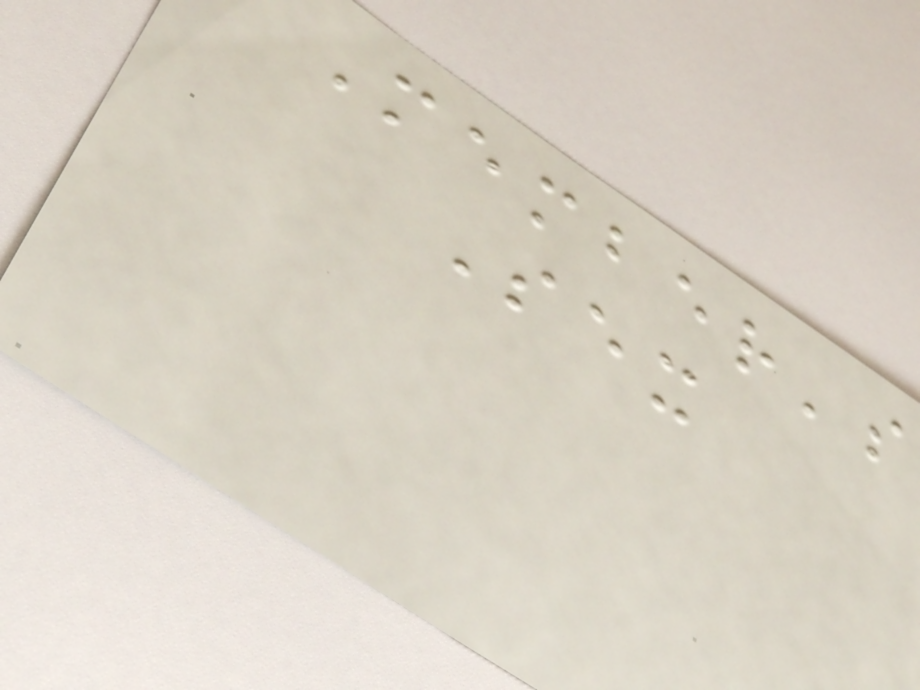Member's
Sex
